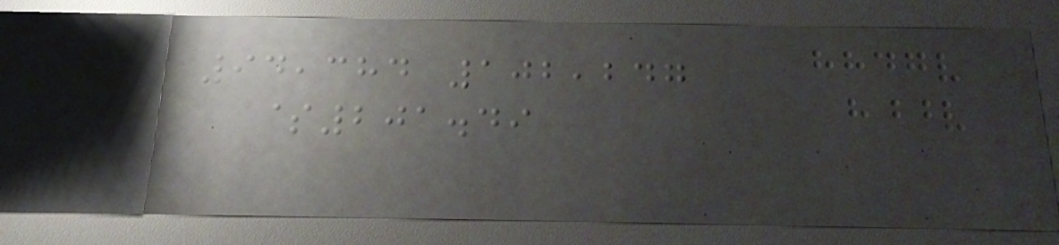94,384 102,247
$201.49
